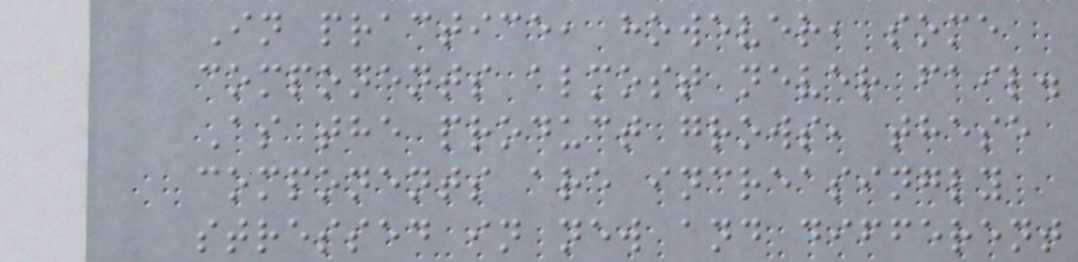In practice, however, some
components almost never fail.
As the product grows, these
components are increasingly
stressed in new and different
